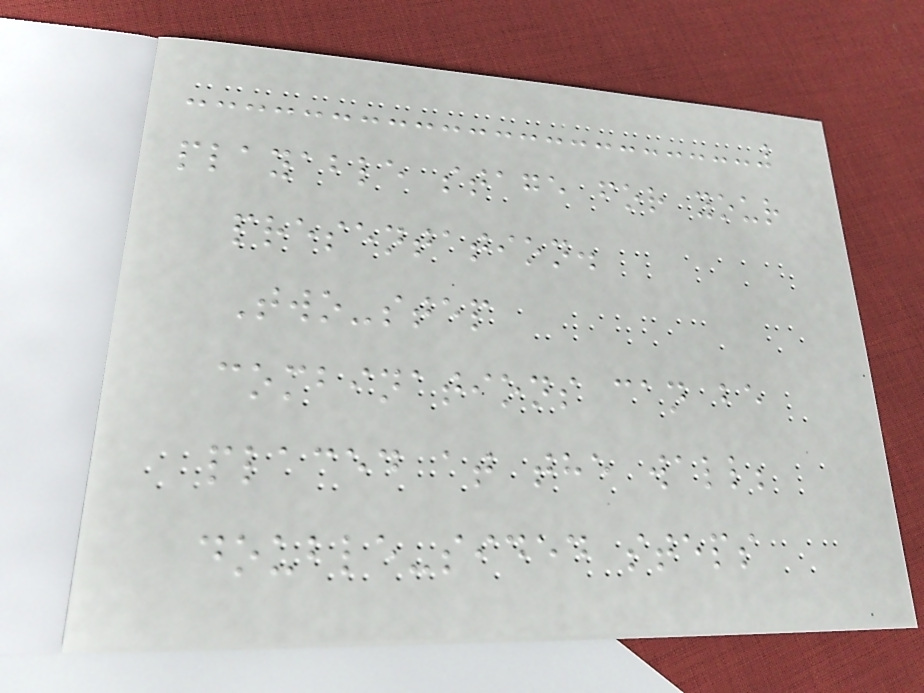playable stage for your
presentation.
Two-step
combinations can be
placed at the wall;
double-sided steps
